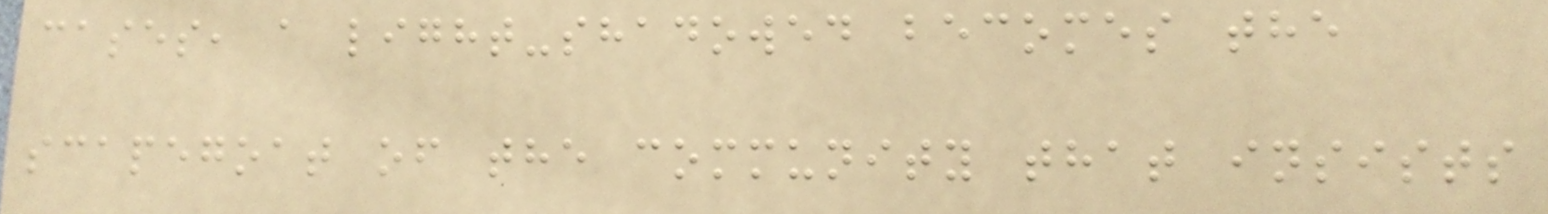cases, a light-shadowed becomes the
scapegoat of the community that insists
